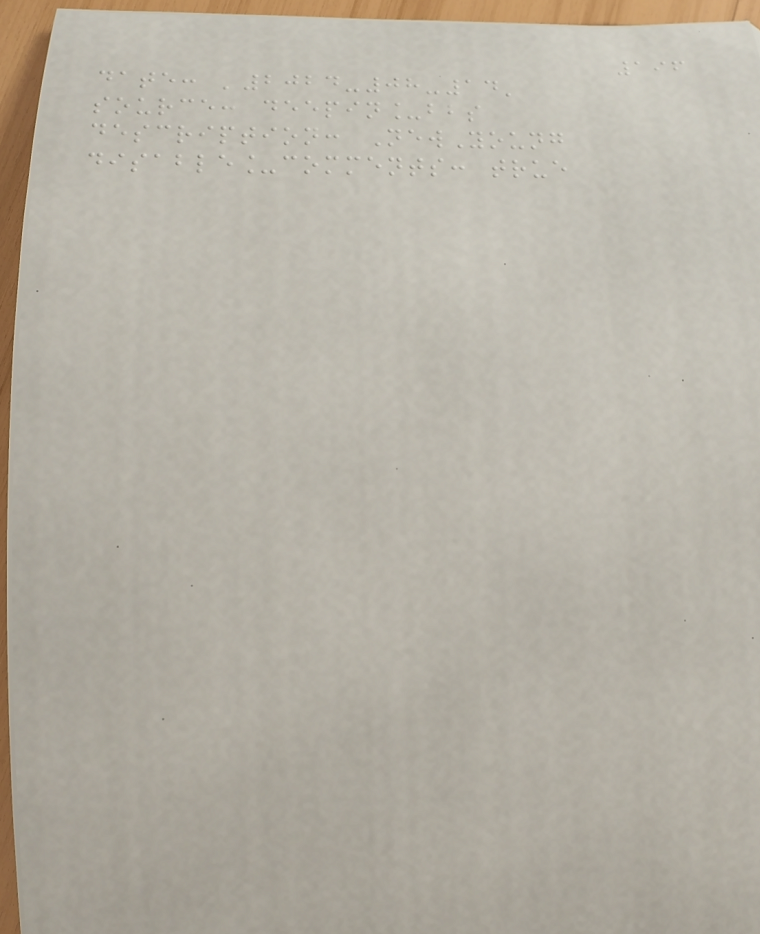196
date: '2024-08-14'
source: deepin_bbs
description: NewYoung
disable_comments: true
